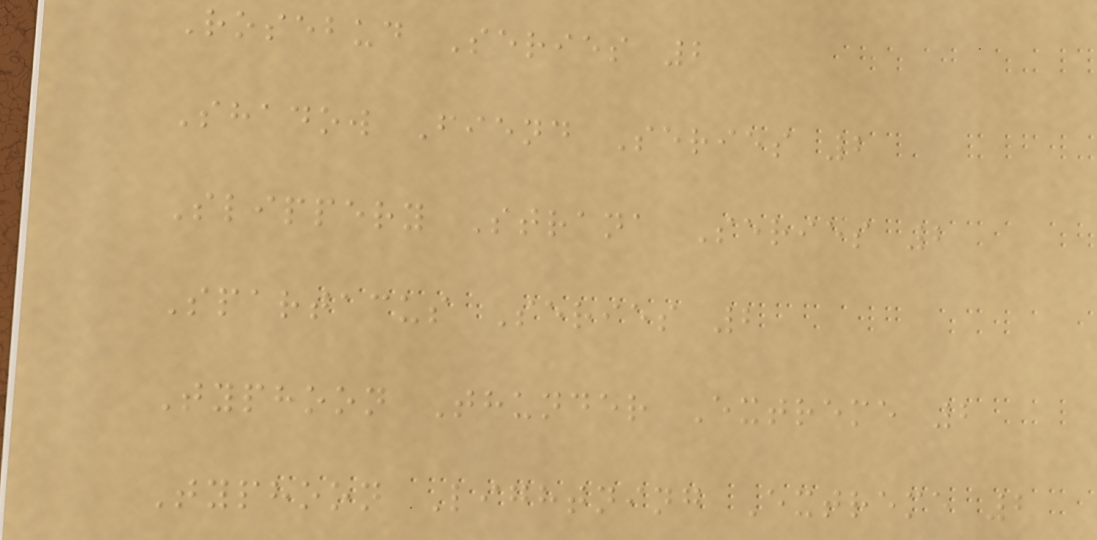Rosebud Series 2
Shadow Fiend Series 2
Slippery Strana Series 2
Spartacus Series 2
Typhoon Thunder Extreme 2
Typhoon Lightning Extreme 2
